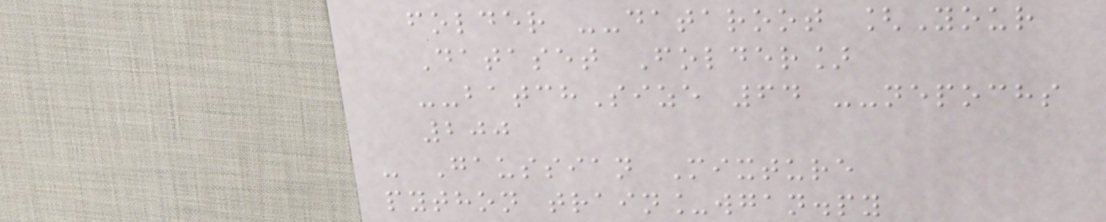folder --dataroot [Your
Dataset Folder]
--batchSize 64 --nepochs
200
- Gaussian Mixture
python train_wgan.py
